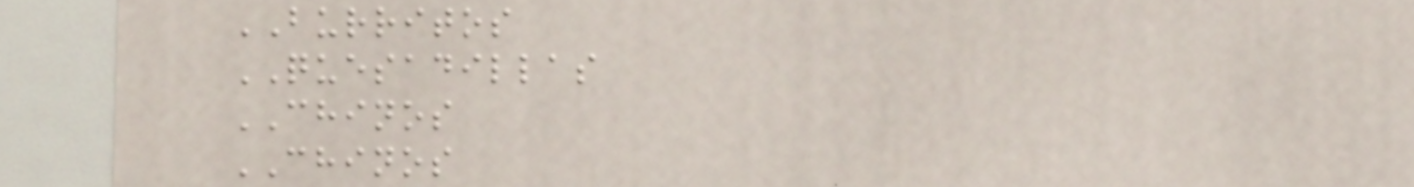BURRITOS
QUESADILLAS
CHINOS
CHINOS
